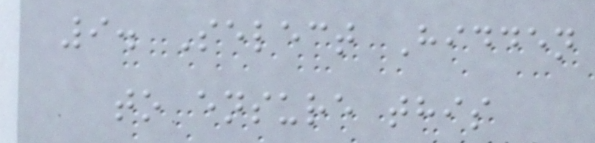9. Select Hidden
to ensure this
